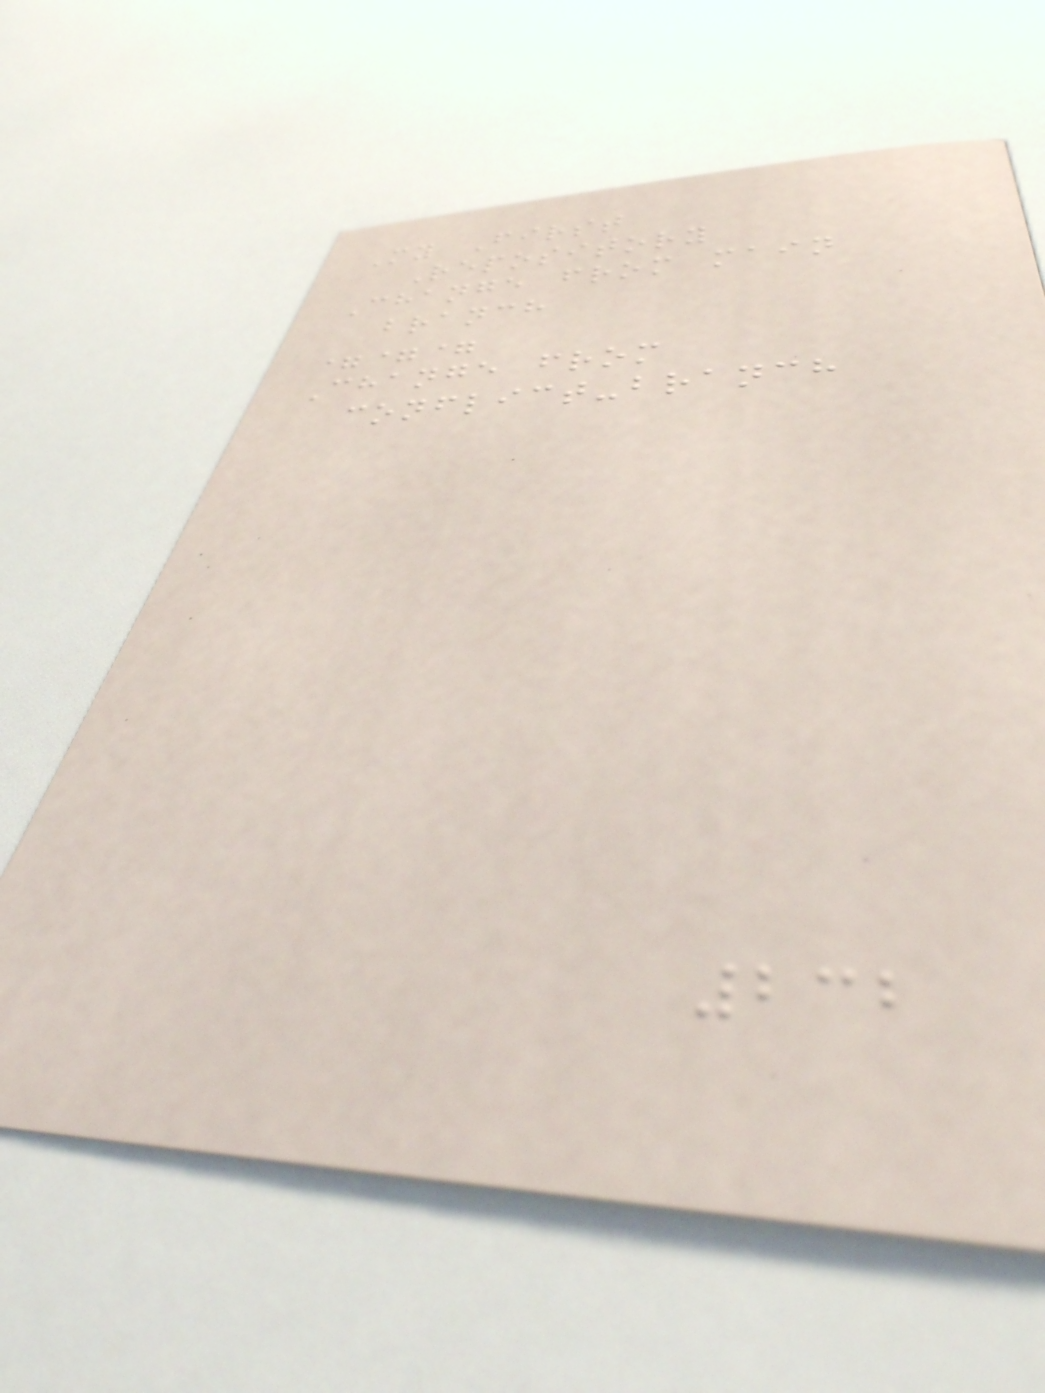My First
Repository
Change from main
branch
===
Change from
conflict-branch
232
